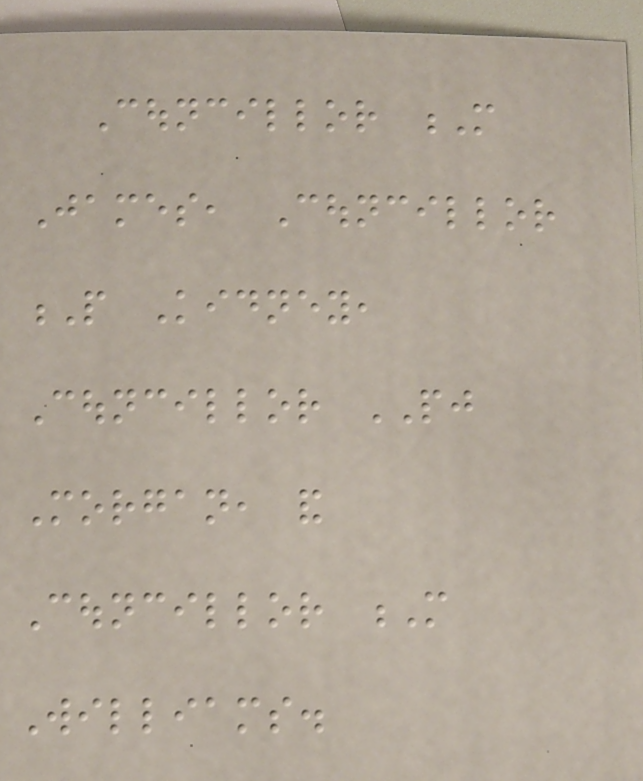Councillor M
James, Councillor
P Kidney,
Councillor PJ
Morgan, and
Councillor M
Williams.
